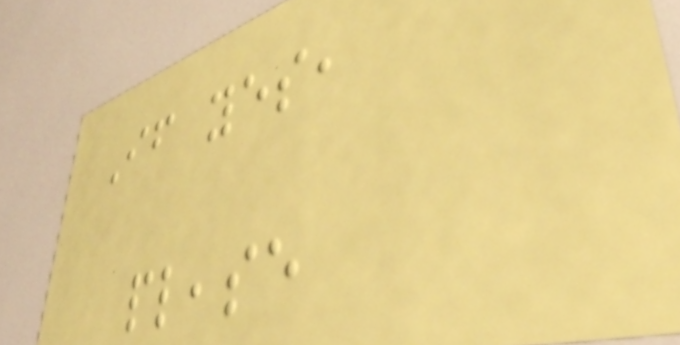If yes,
please
